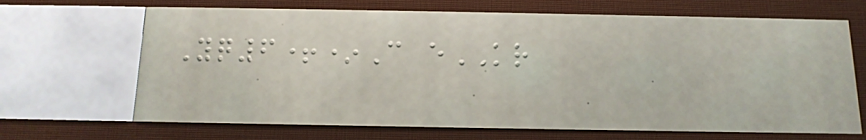Yq6+*C eKR
